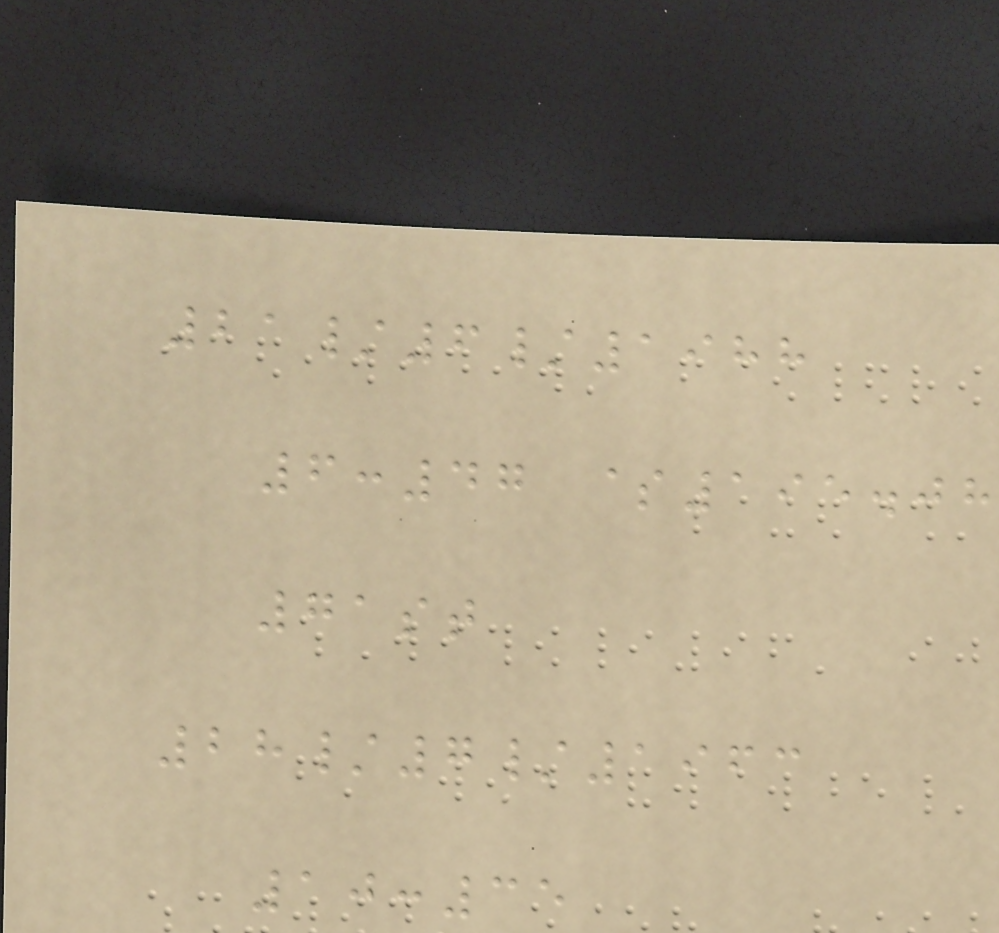21/6/1988
6:47 $195.08
71st
28/7/1963
10:35
